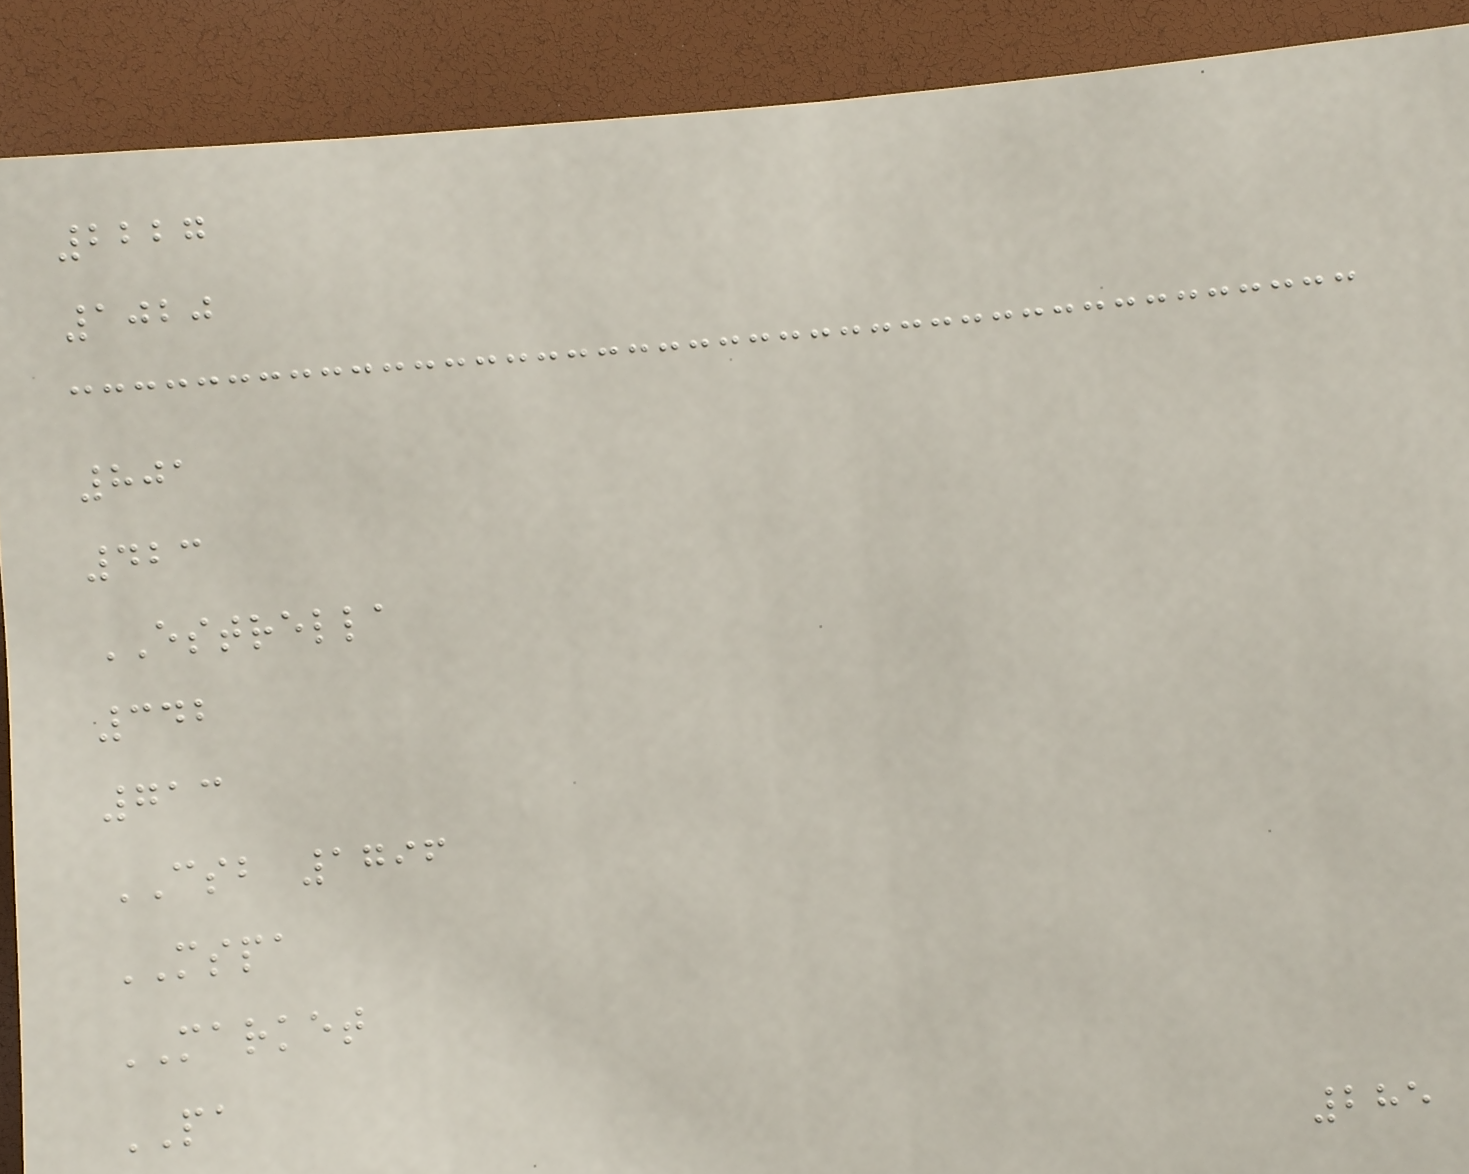2227
1020
801
423
ESTRELLA
342
713
CSB 1796
MSPA
MARKET
PA
285
